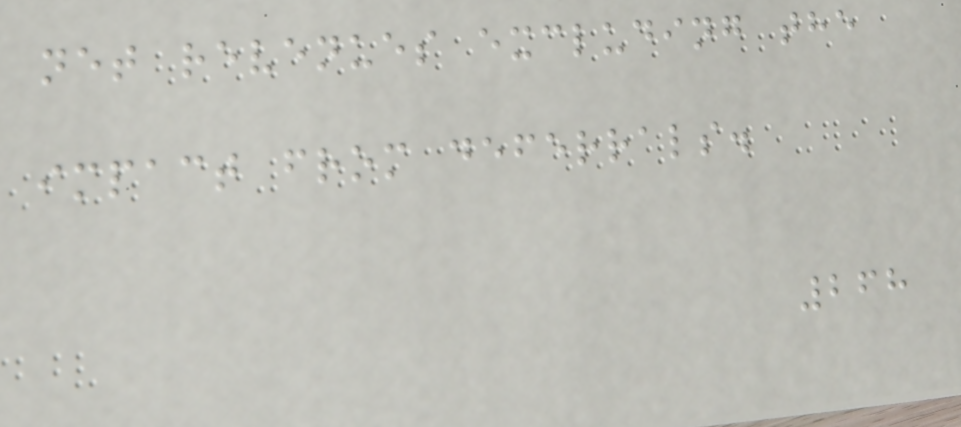net revenues excluding the
impact from deferrals.
268
